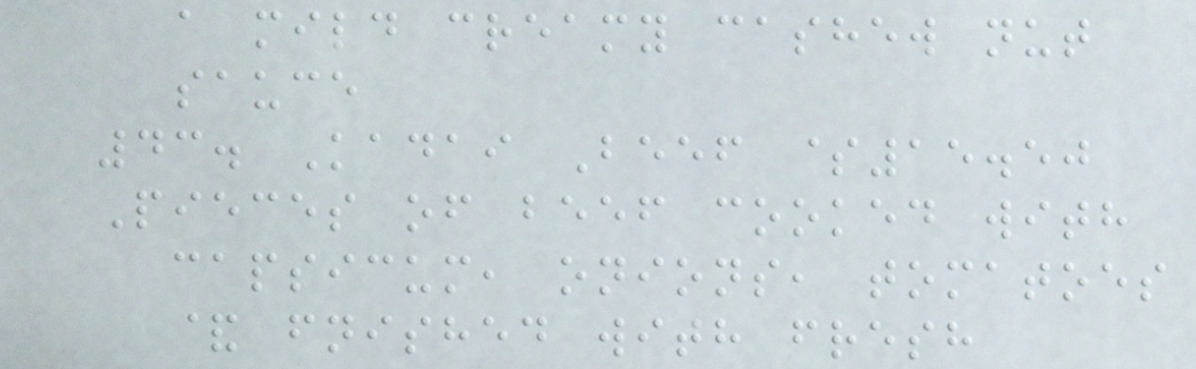a mild creamy cashew nut
sauce
43. Kadai Beef $15.50
Pieces of beef cooked with
capsicum, onions, tomatoes
& fnished with fresh
